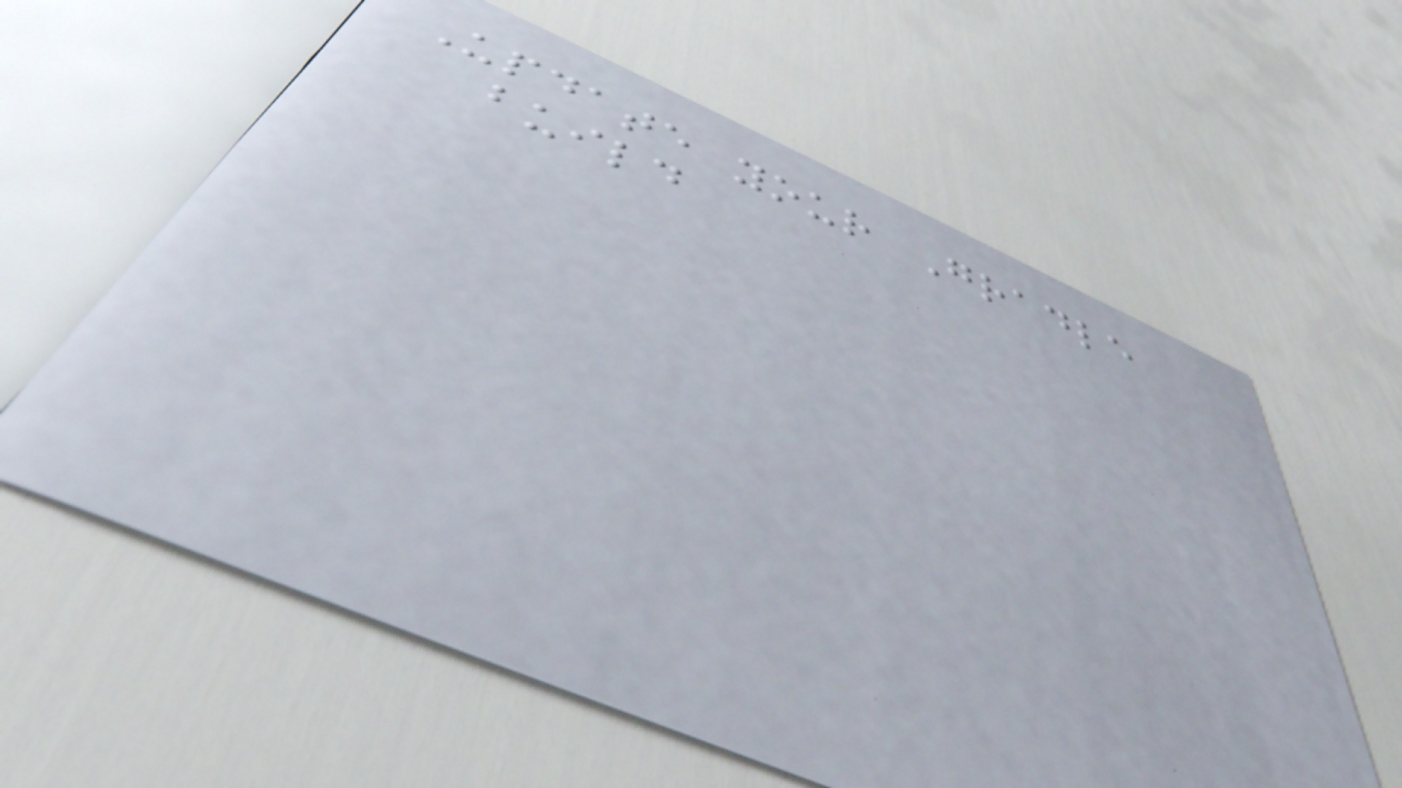Update your Gradle
build
